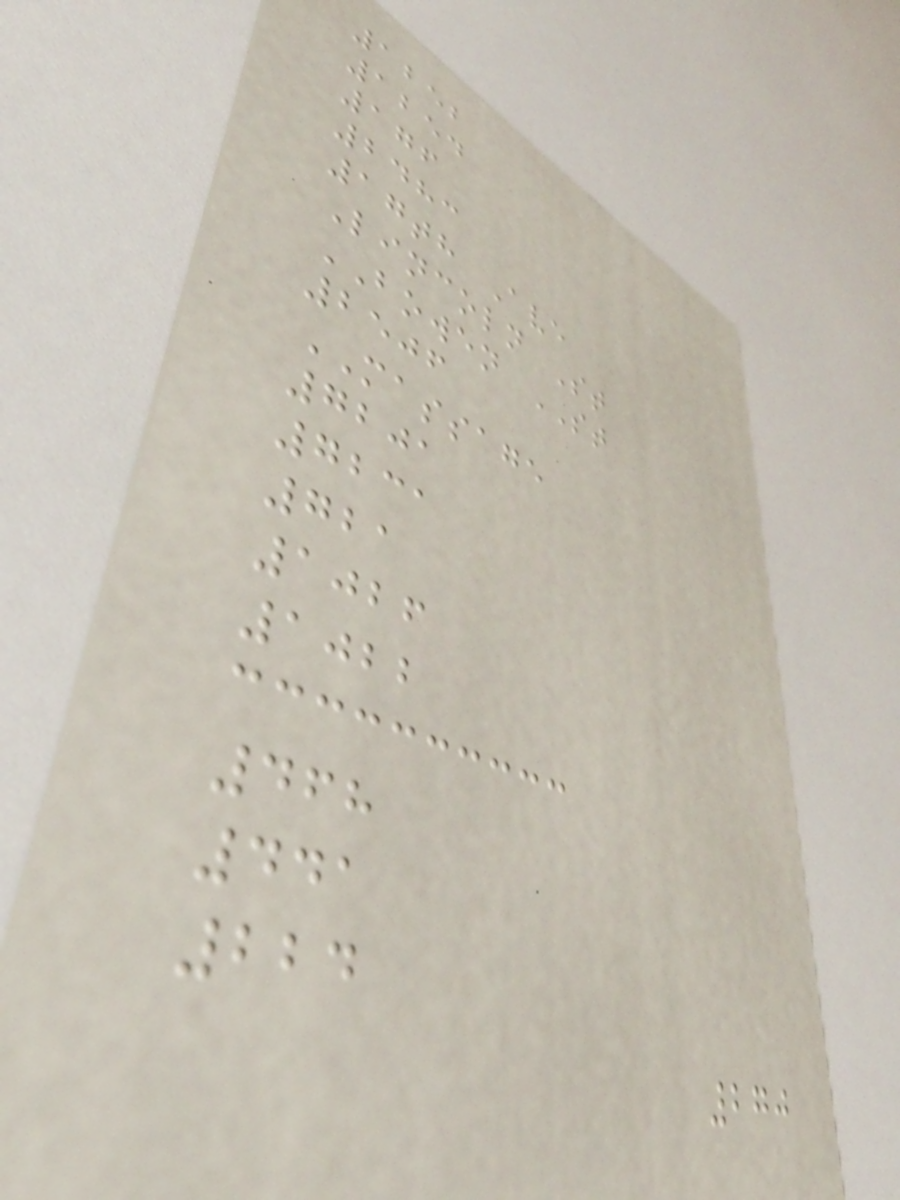1252
1254
176
2483
17th Ave
Lincoln St
BOWEN ST
2506
MASSAGE
7201
7231
721
1026
1022
468
441
224
270
